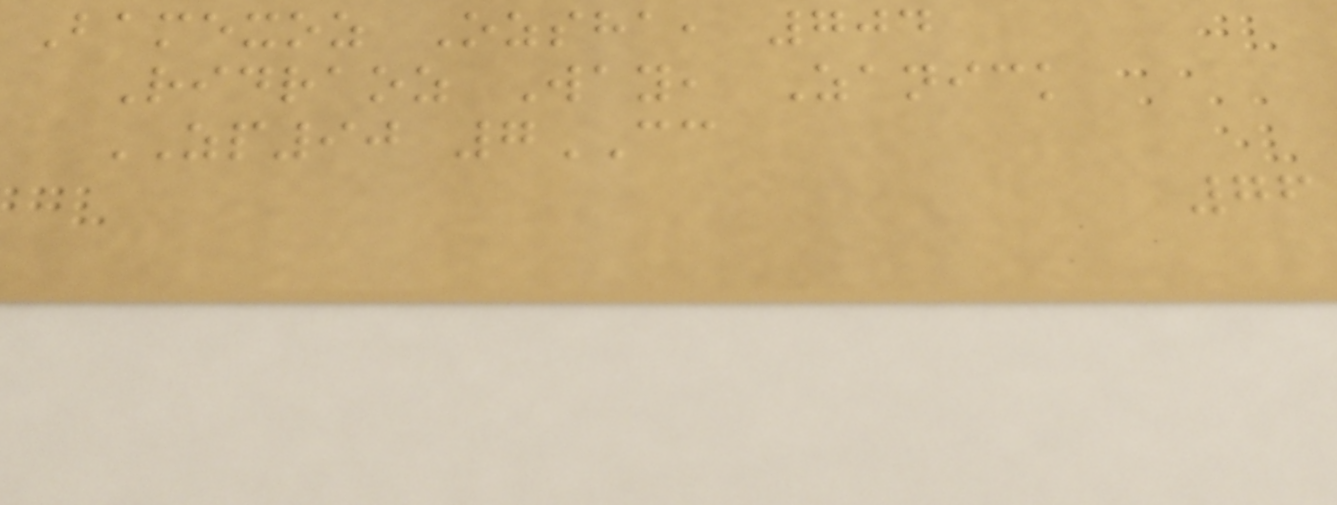Bamexoz Ozsha, 704
Ridraoz Way, Zanick
ZP90 7CC
76
